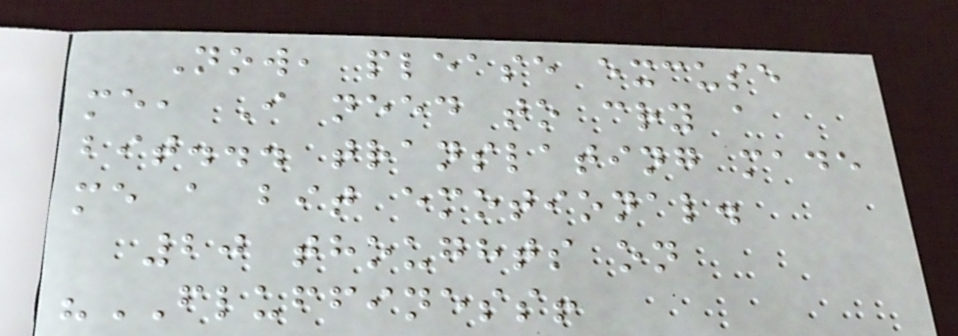Now, please excuse
me, I need to cry a
bit... translating made
me a bit emotional.
20 thoughts on
"FLUFFINESS!
